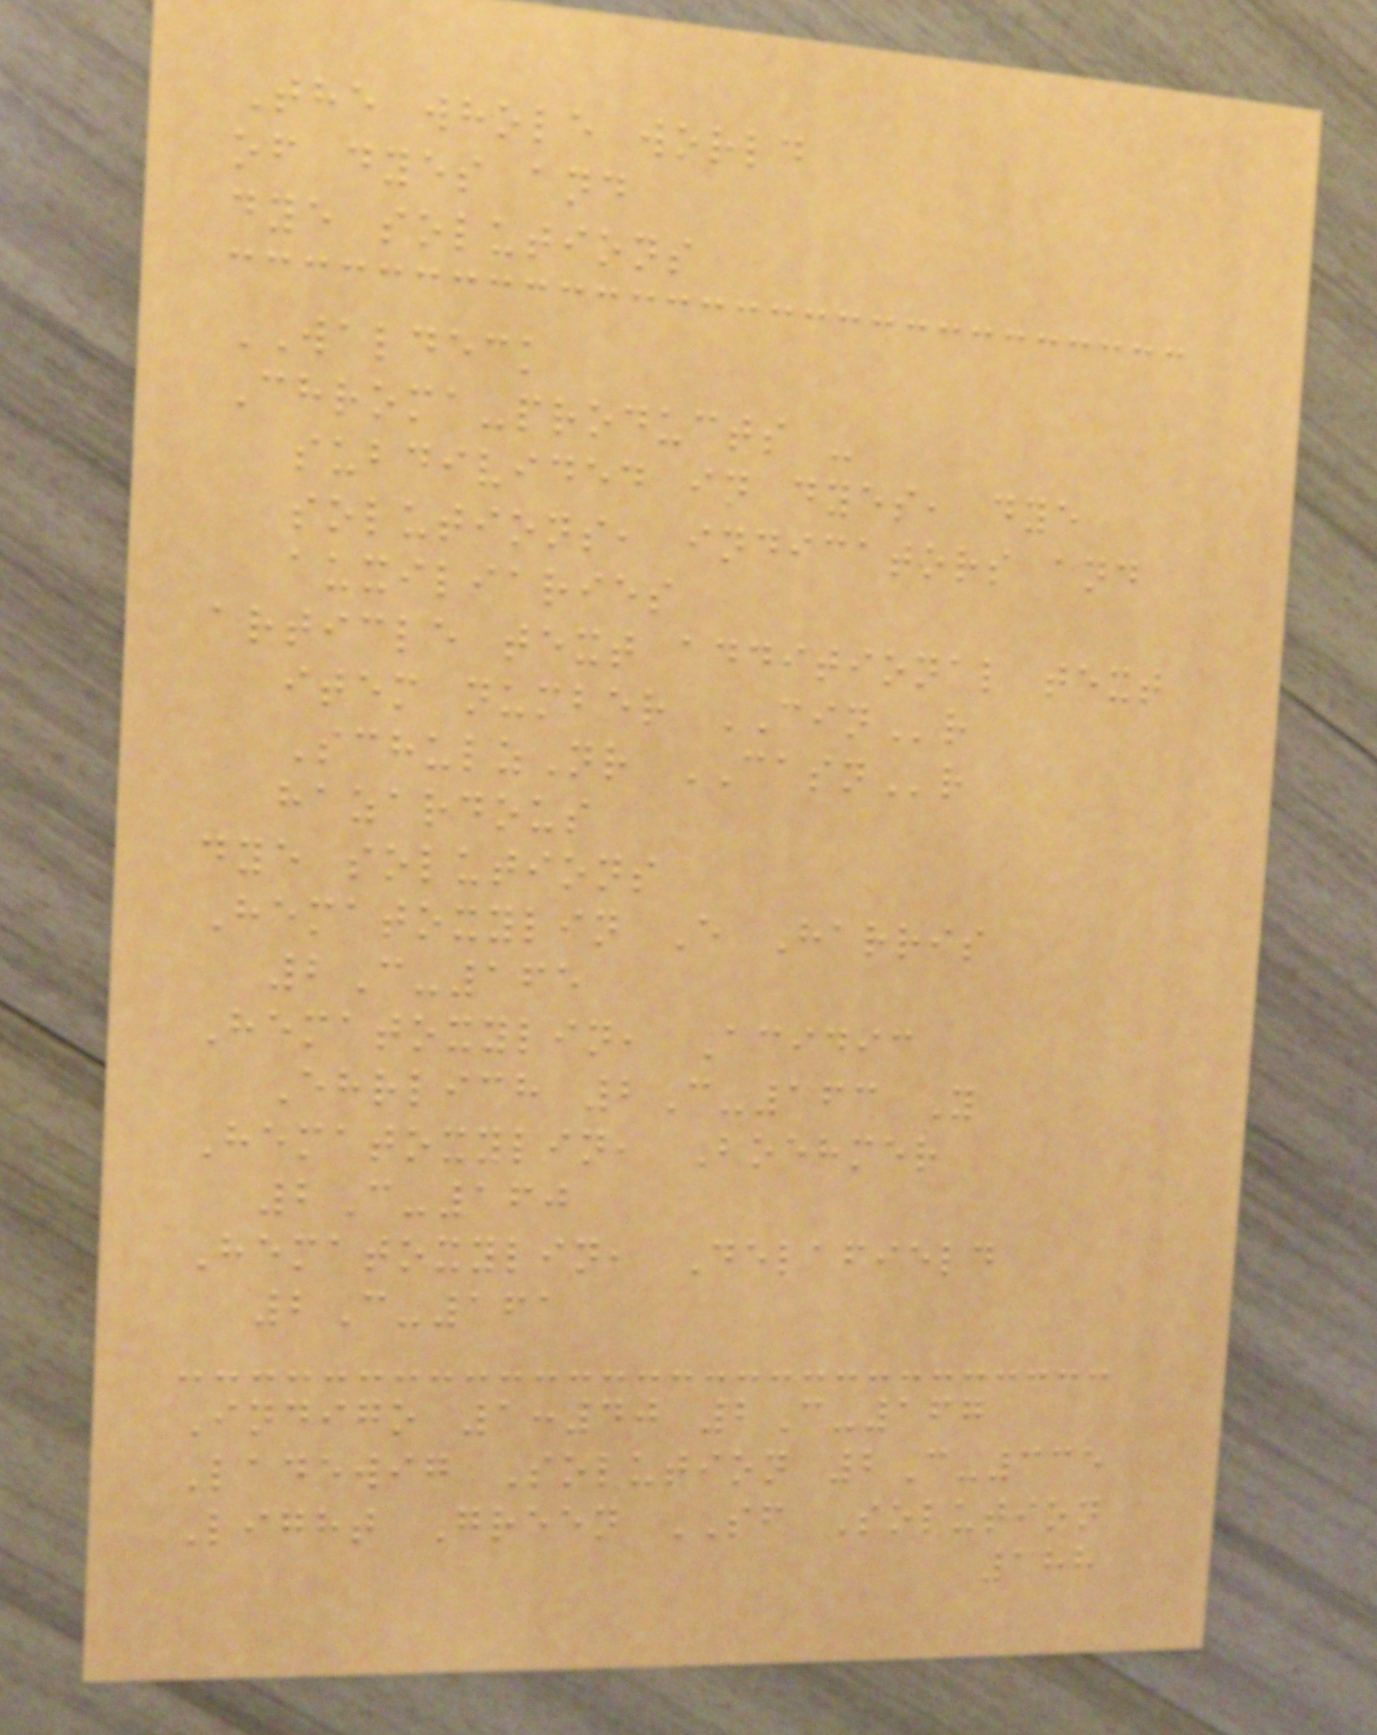The whole world
of dyes and
dye solutions
WALDECK
Chroma-products -
subdivided in dyes, dye
solutions, indicators and
auxiliaries
article text additional text
item number CINr
SchulzNr CASNr
hazardous
dye solutions
Hematoxylin E Harris
2C-165
Hematoxylin, Acidic
Ehrlich 2C-163 Y
Hematoxylin, Boehmer
2C-160
Hematoxylin, Delafield
2C-161
Indigo 1:40 2C-167
Ladewig Solution 2C-335
Light Green SF Solution
188
